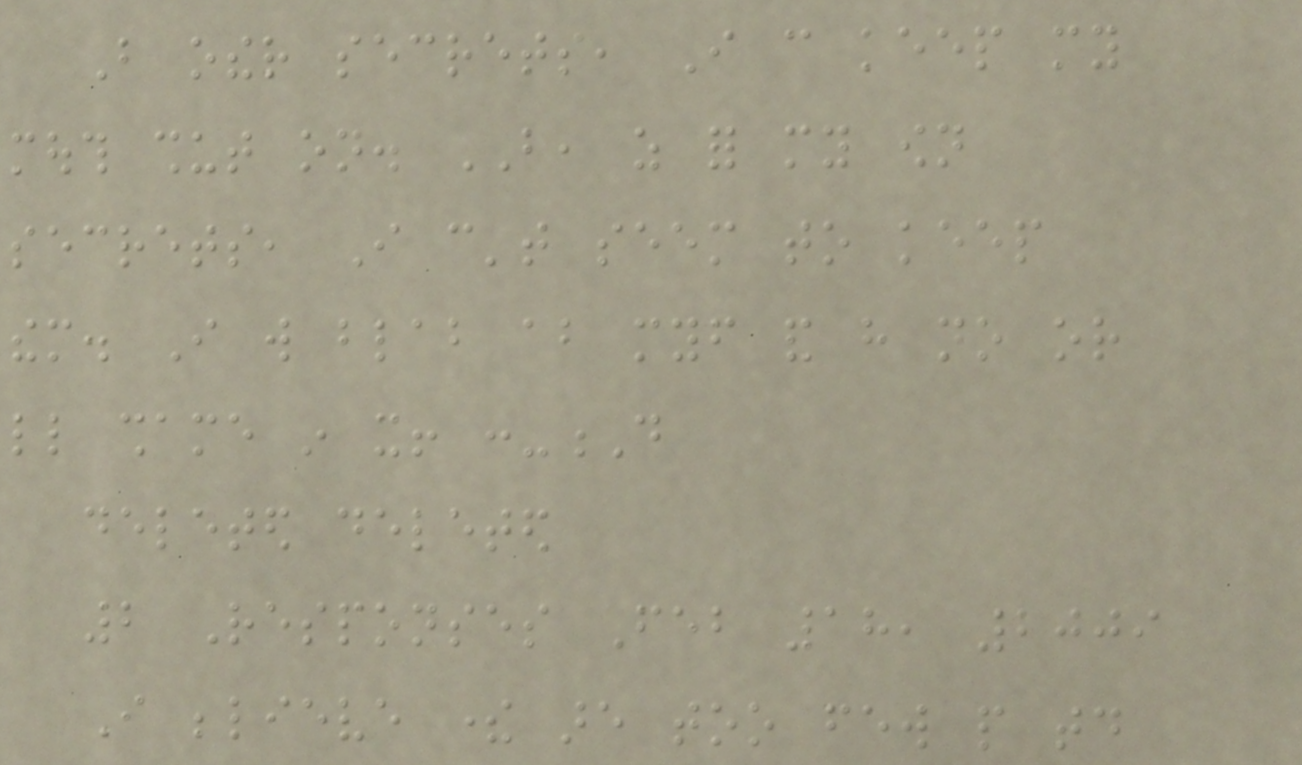But other secrets, I can keep my
mouth shut on. BUT, as for my own
secrets, I can't seem to keep
them. I will blab about myself and have no or
little shame in it! :-D
deleted deleted
2 Responses Feb 18, 2009
I believe there are too few people today
